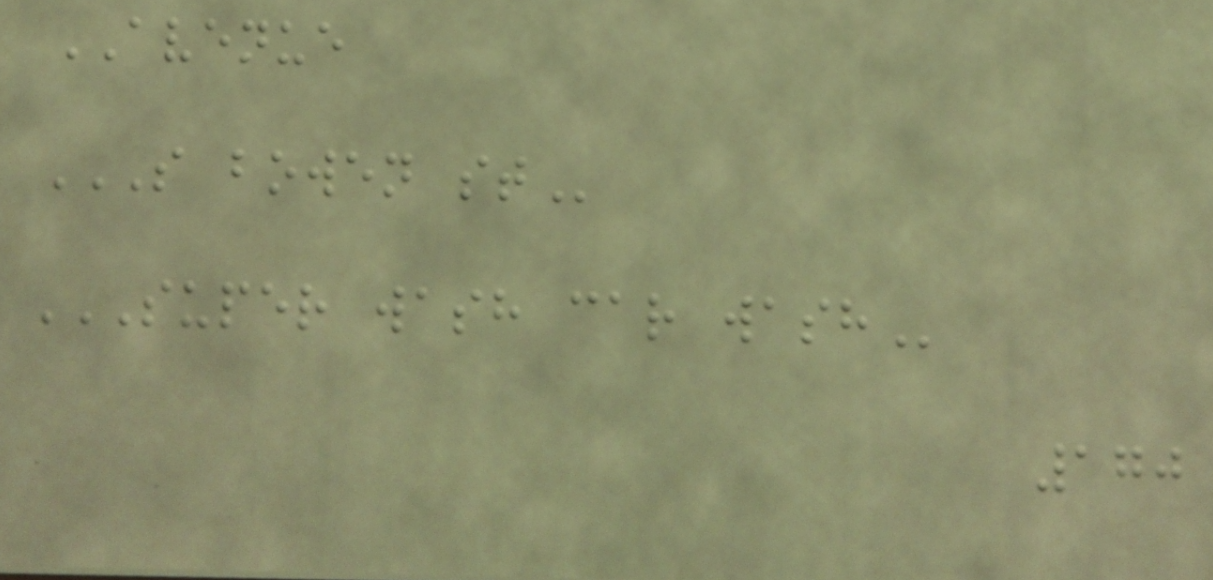AVENUE
S BOWEN ST
SUPER WASH CAR WASH
170
